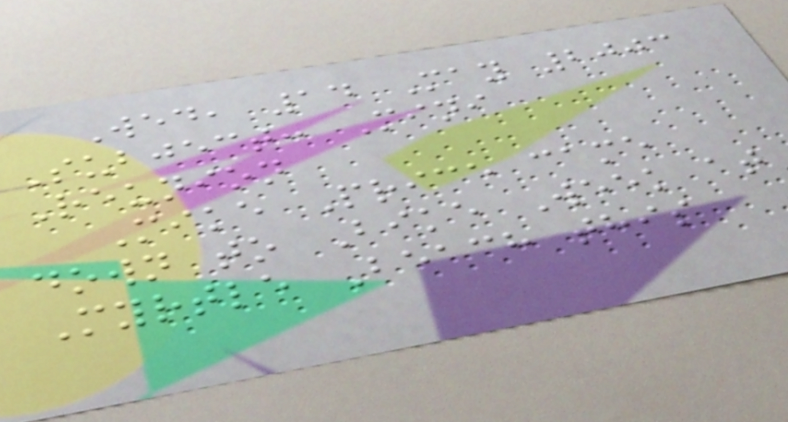Wed, 14 May 2003
Subject: Mini
Reunion
Mike Price came
down to Bike Week at
Myrtle Beach this
